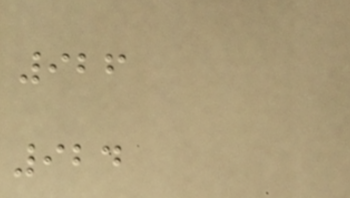926
924
